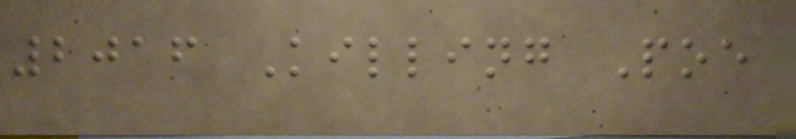2016 Killing Poe
